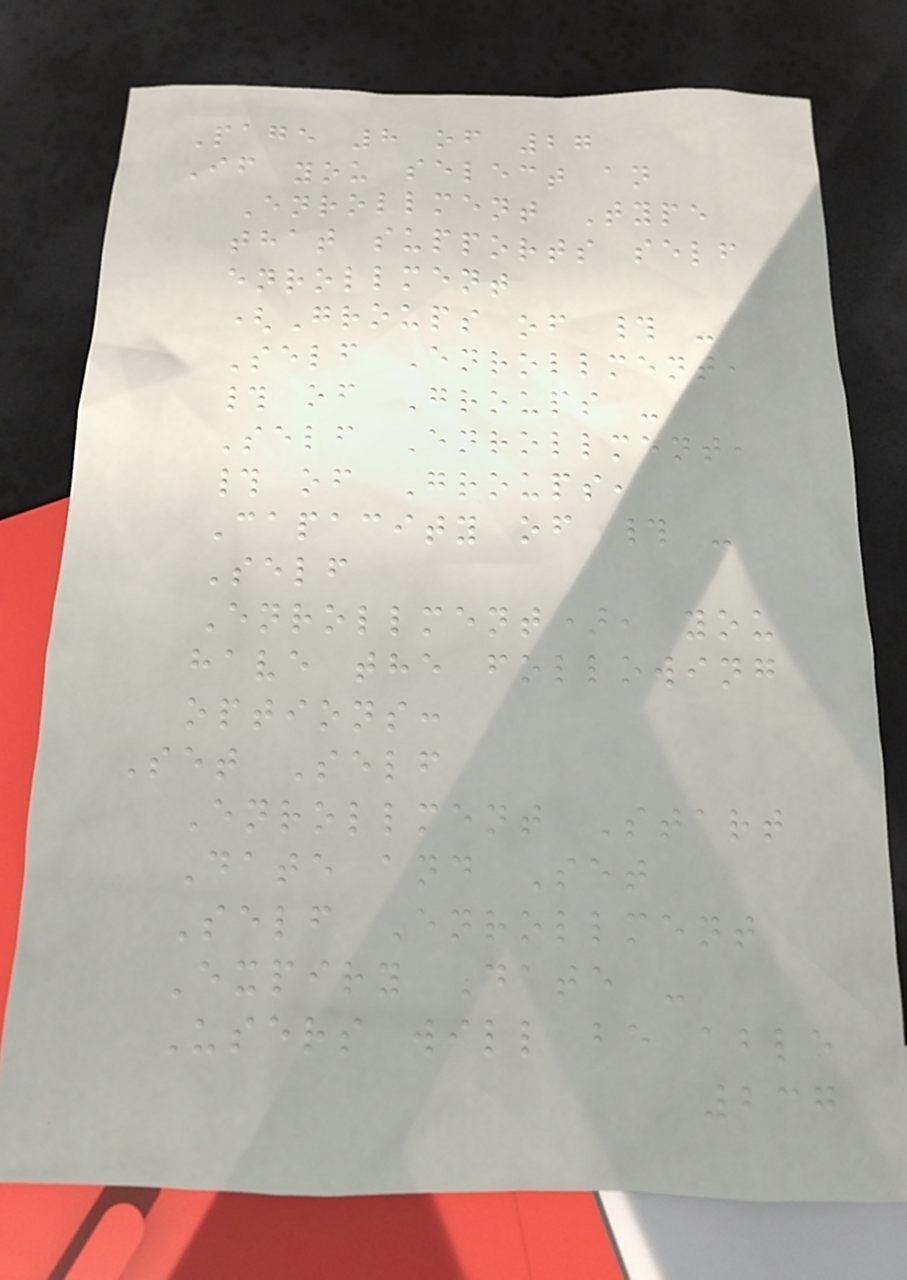Page 8 of 27
If you select an
Enrollment Type
that supports self
enrollment
(Groups of # -
Self Enrollment,
# of Groups -
Self Enrollment,
# of Groups,
Capacity of # -
Self
Enrollment), you
have the following
options:
Set Self
Enrollment Start
Date and Set
Self Enrollment
Expiry Date -
Users will be able
237
